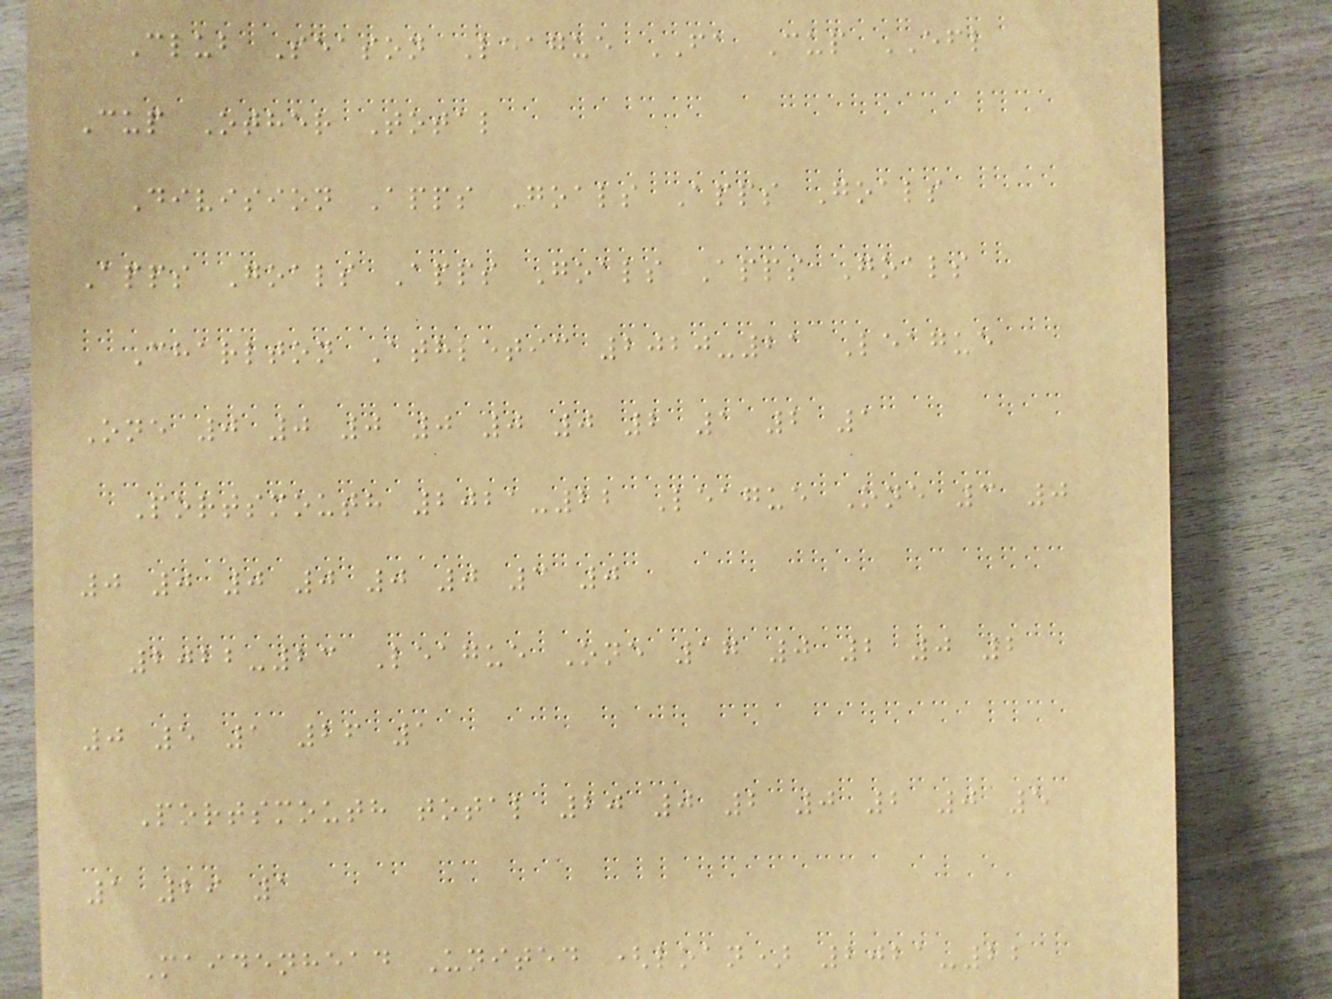Club Season League FA Cup EFL
Cup Other Total
Division Apps Goals Apps Goals
Apps Goals Apps Goals Apps Goals
Charlton Athletic 2020-21 League
One 0 0 0 0 0 0 2 1 2 1
Portsmouth 2021-22 League One 3 0
0 0 0 0 0 0 3 0
2022-23 League One 17 0 2 0 2
0 5 1 26 1
Portsmouth total 20 0 2 0 2 0 5
1 29 1
Maidenhead United (loan) 2021-22
